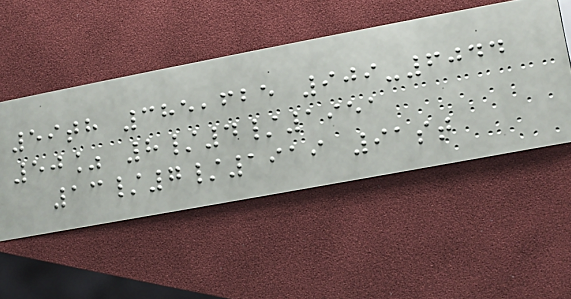59th 385,625 909-6044
50% 8/4/1951
13/7/1919 91st
